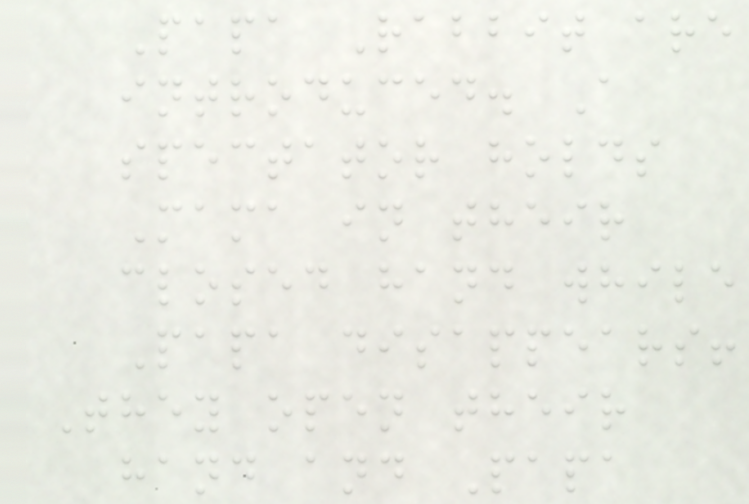Papa Rabbit are
introduced. A
spectator holds
Mama in their
closed hand while
Papa disappears!
They open their
hand and Papa
